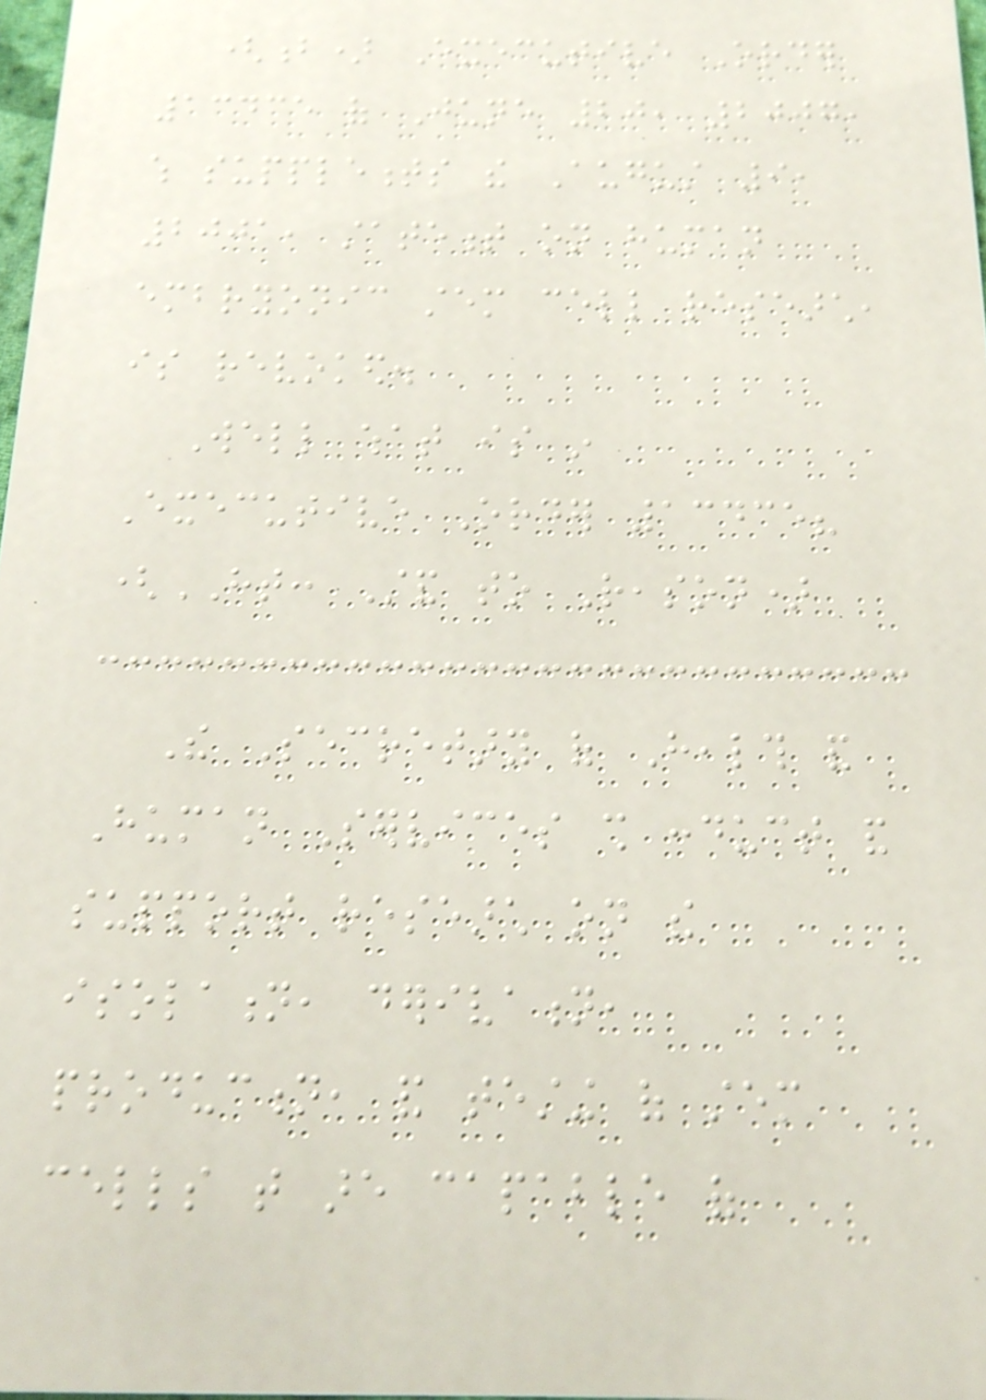(b) Executive Order
13435 of June 20, 2007,
which supplements the August 9,
2001, statement on human
embryonic stem cell research,
is revoked.
Well what is in
Executive Order 13435?
(HT: Stand to Reason)
The Secretary of Health and
Human Services shall conduct and
support research on the
isolation, derivation,
production, and testing of stem
cells that are capable of
